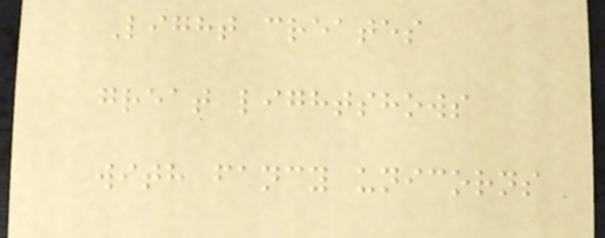Light creates
great lightshows
with fancy unicorns
